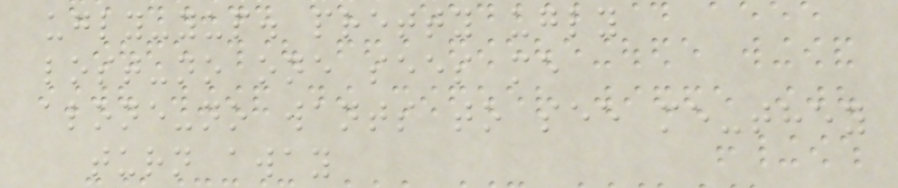ugly-yup. pretty ugly
lost-no one sees me
alone-no wants to see me-they
turn away
